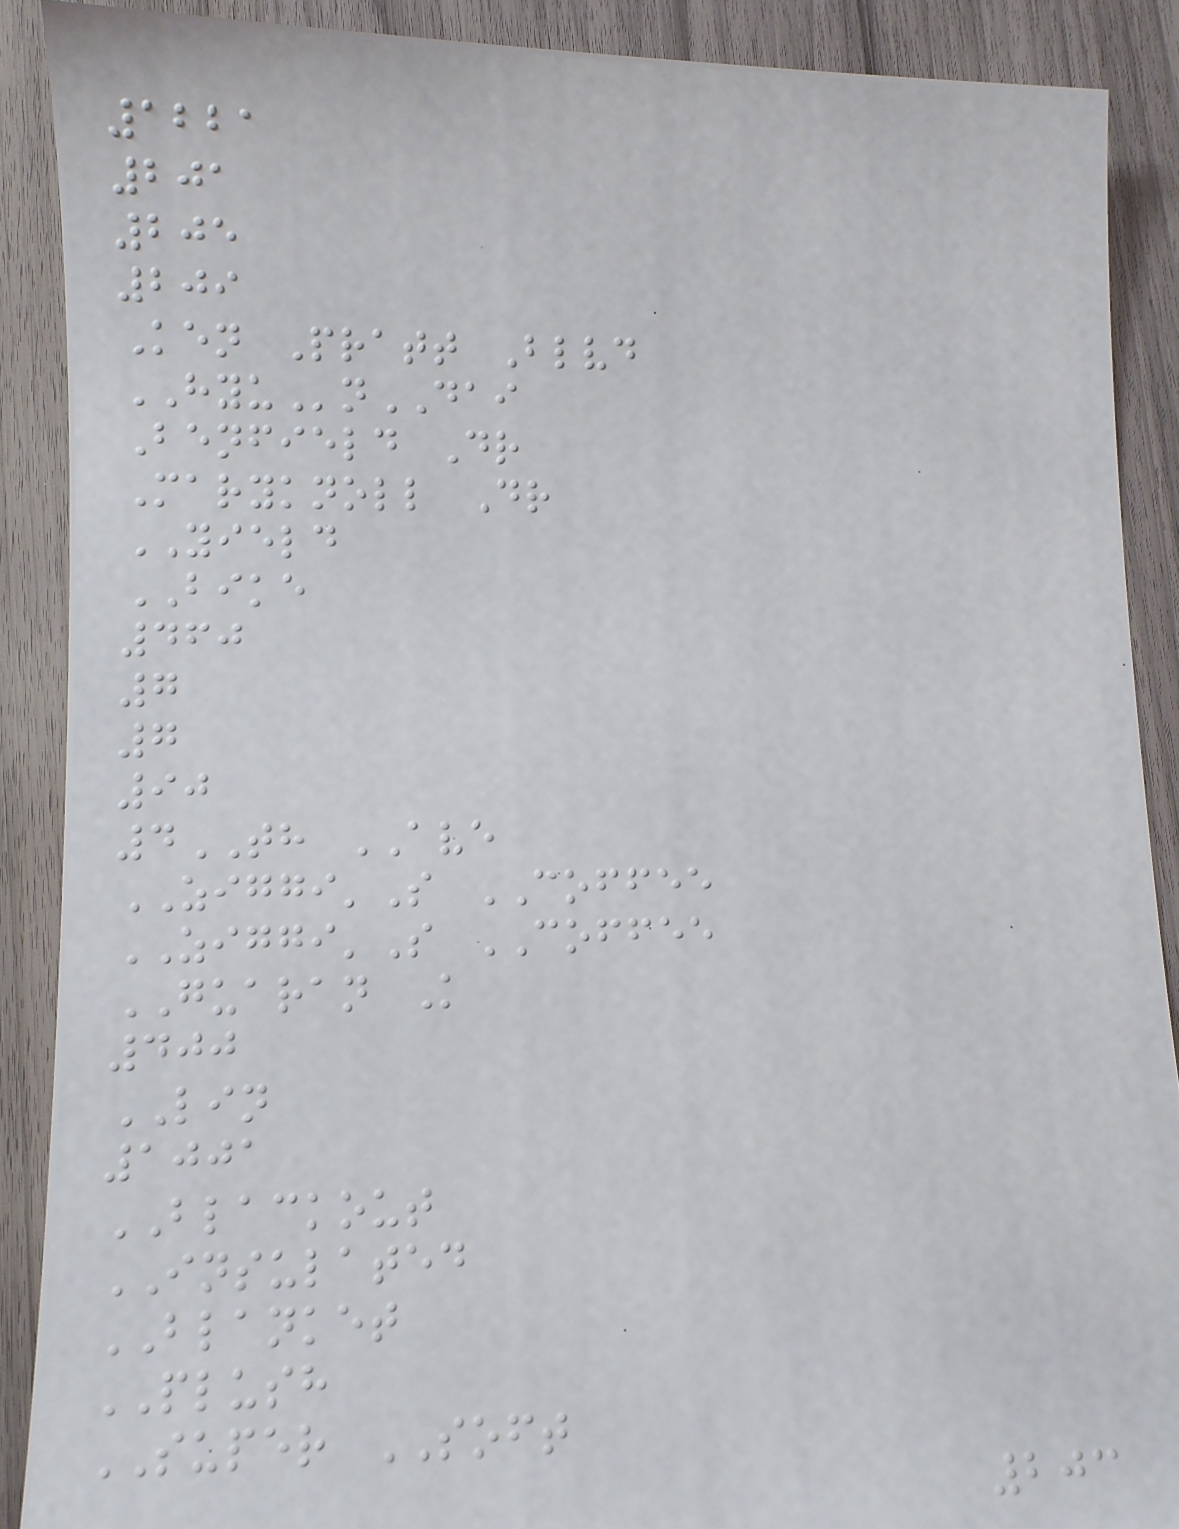1221
201
205
209
Ken Pratt Blvd
HYUnDAI
Benfield Dr
Maryknoll Dr
YIELD
BIKE
460
7
7
90
4TH AVE
ZIGGI'S COFFEE
ZIGGI'S COFFEE
GUARAN K
400
LIN
1001
BLACKOUT
INSULATED
BLANKET
PLUSH
SUPER SOFT
203
